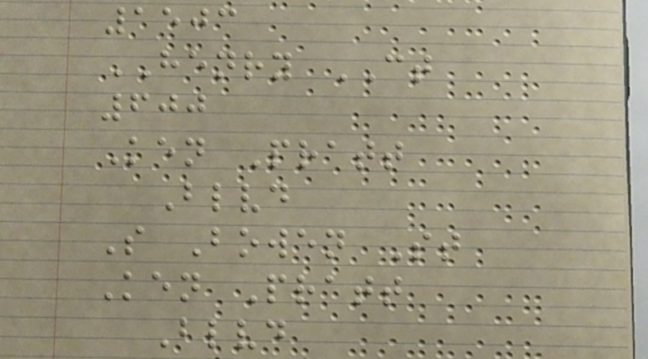1503
HENRY CT
600
Ken Pratt
Blvd
S Bowen St
Ken Pratt
Blvd
